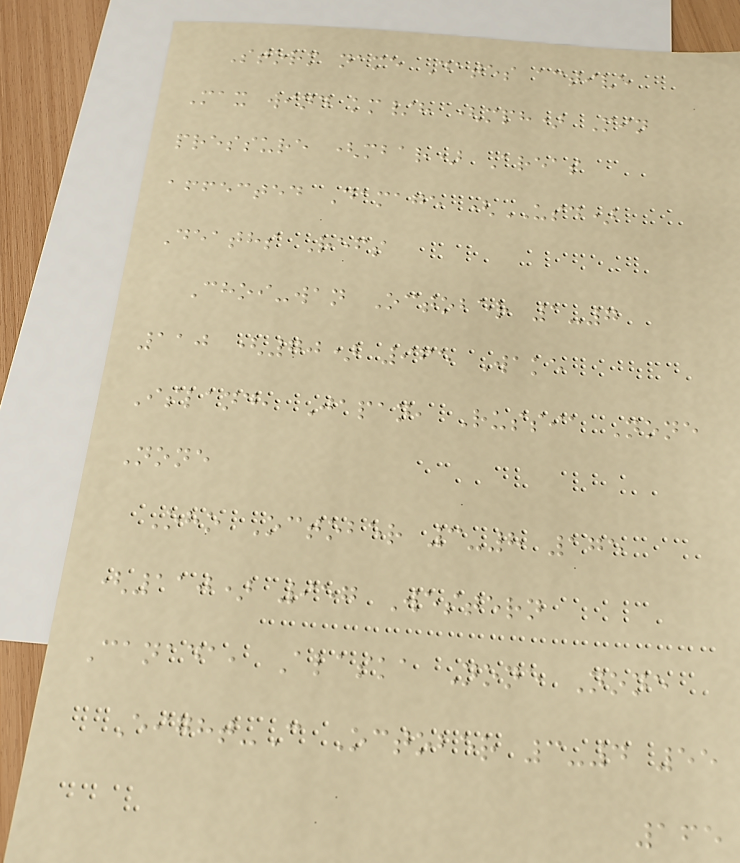Storm name Dates active
Max wind km/h (mph) Min
pressure (mbar) Areas
affected Damage (USD)
Deaths Refs
Choi-wan October 1-7
110 (70) 965 Wake
Island, Japan, Russia None
None
Oho October 3-8 175
(110) 957 Western
Canada, Alaska None None
Eight-C October 3-4 55
165
